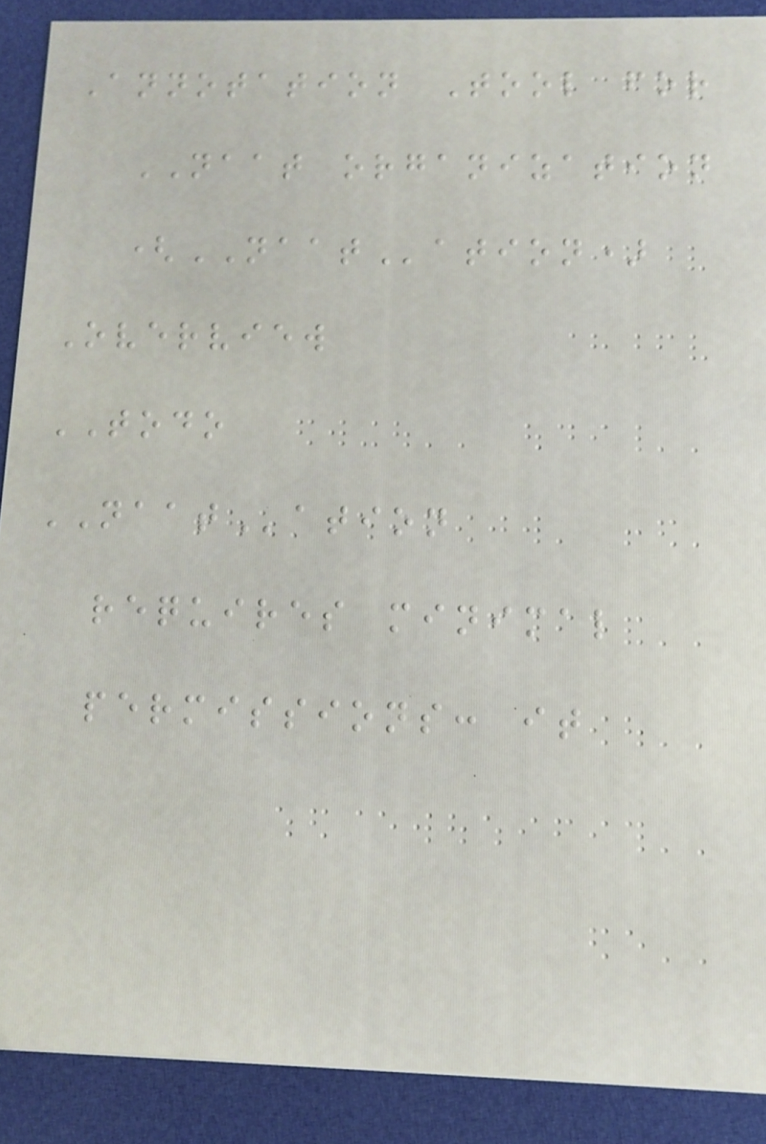Annotation Tool for
NAAT organization
(NAATation)
Overview
TODO
NAATation
requires minimal
permissions: it
